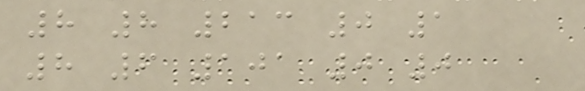8 8 213 0 1
8 6 101 0 0
